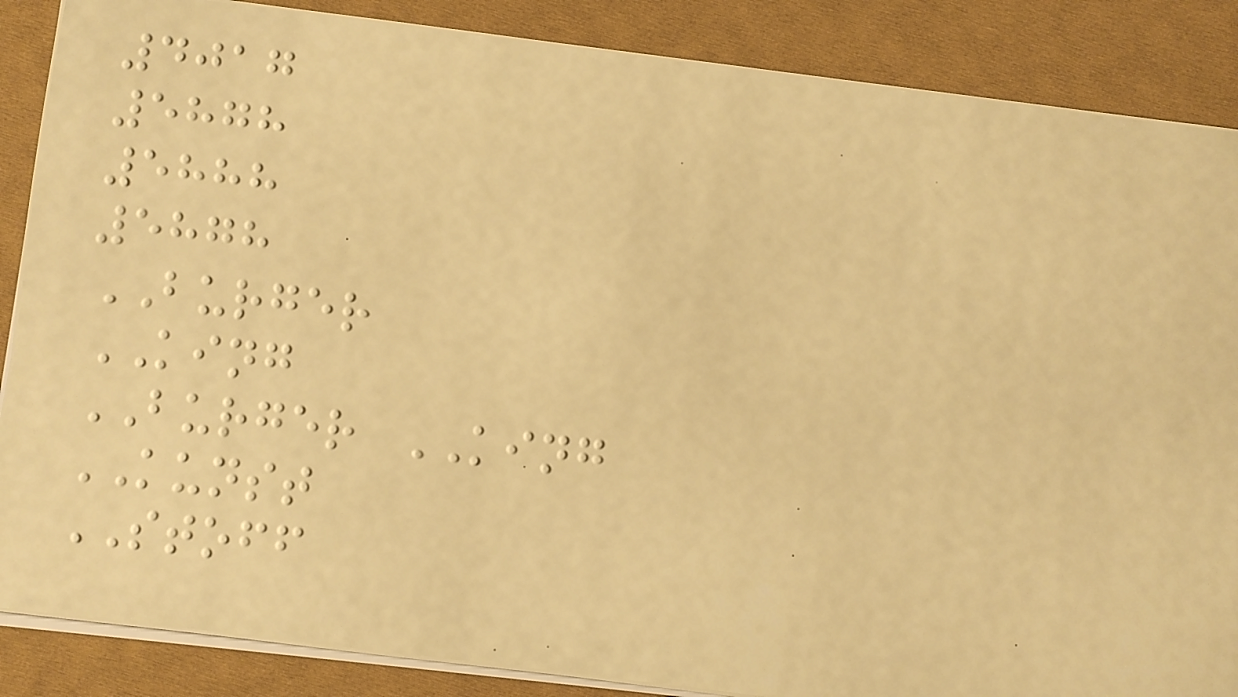4017
5878
5888
5878
BURGER
KING
BURGER KING
KUNST
STOFF
